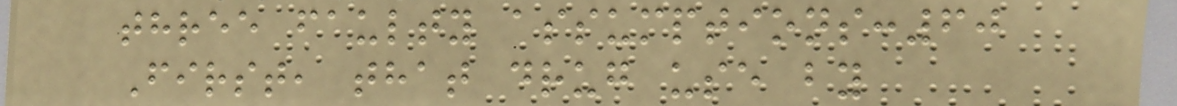three faulty assumptions:60
First, that drug use by
